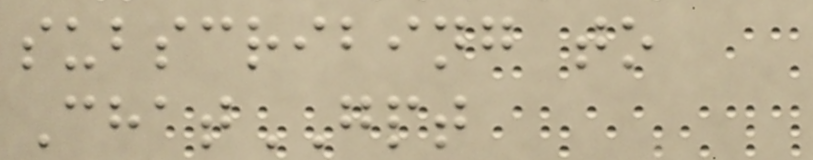subscribing to
ChatGPT
